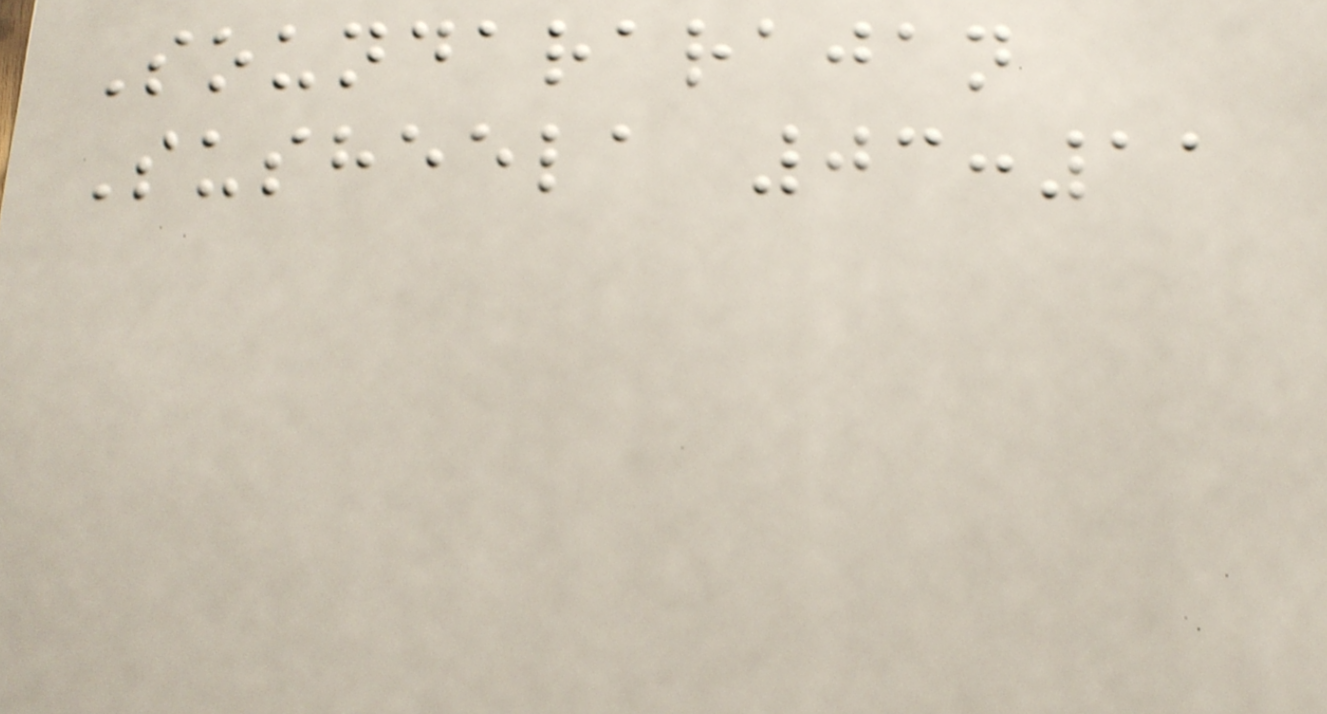Soundararajan
Susheela 03:11
